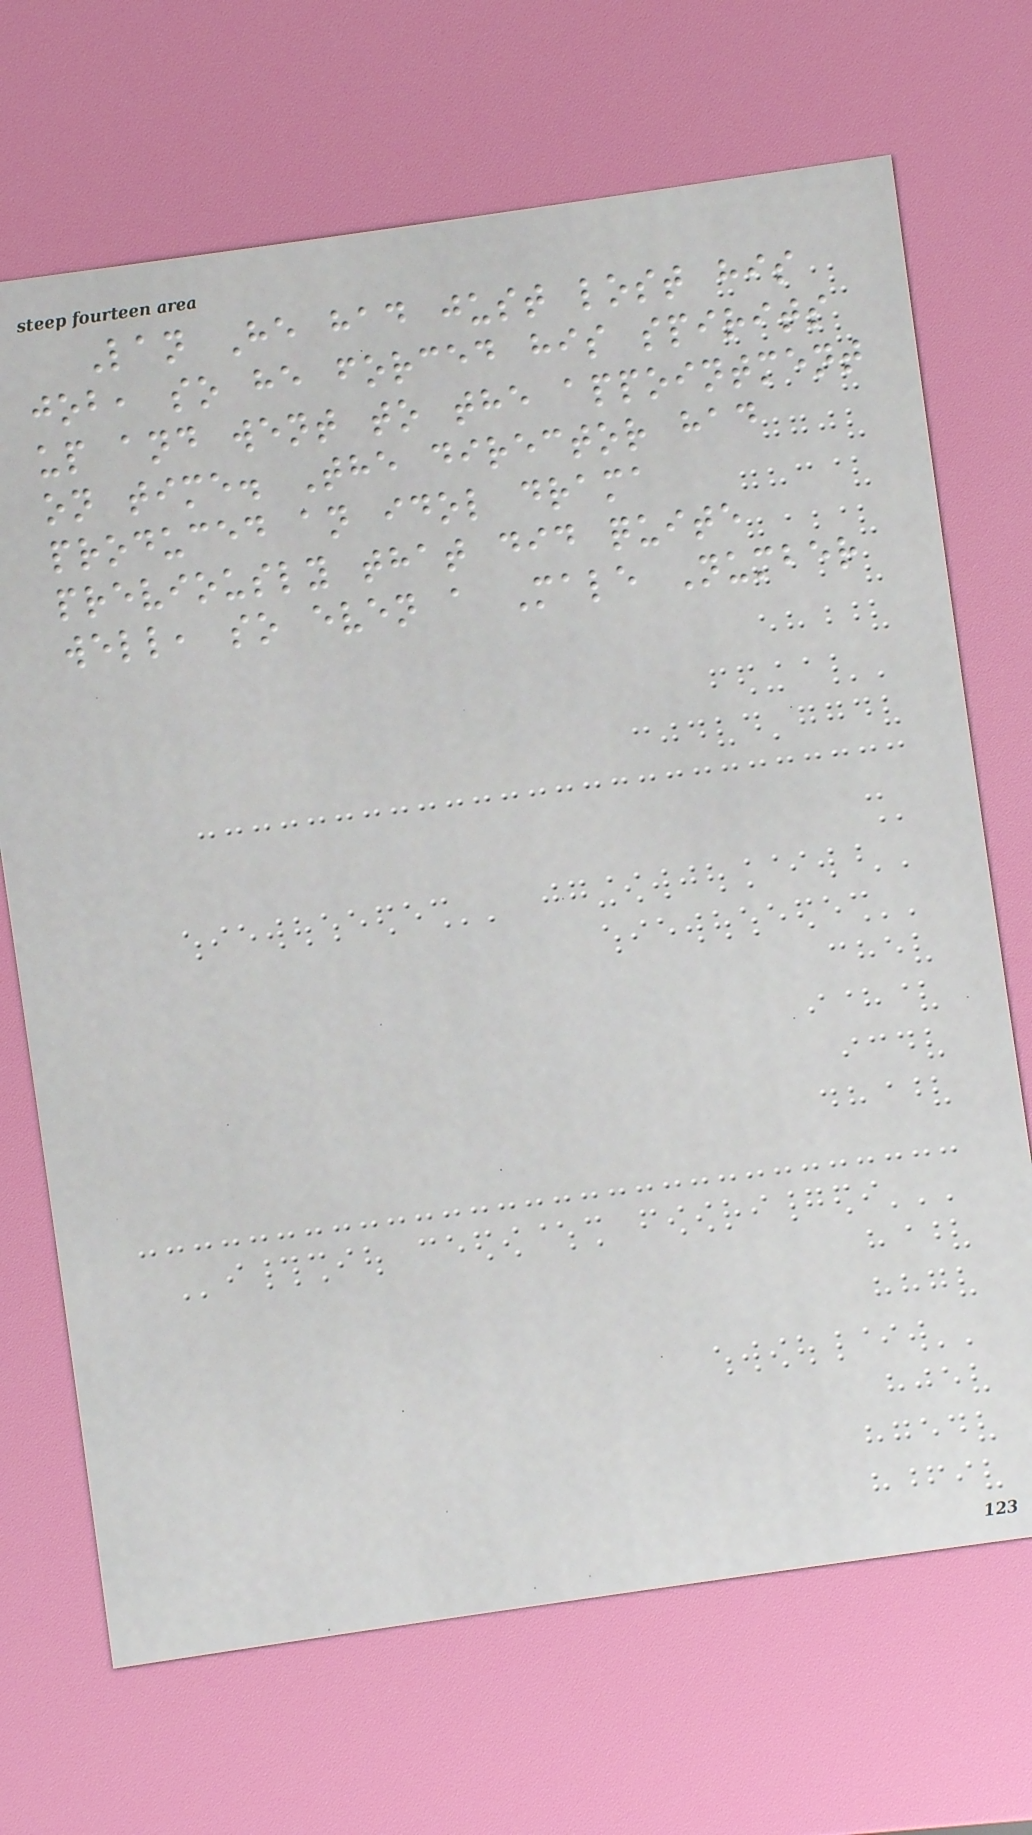Lan He had just lost his
job, so he forced his spirits
up and went to the appointment
on time. The director had
produced an idol drama
previously that did quite
well, so even a Male Number
